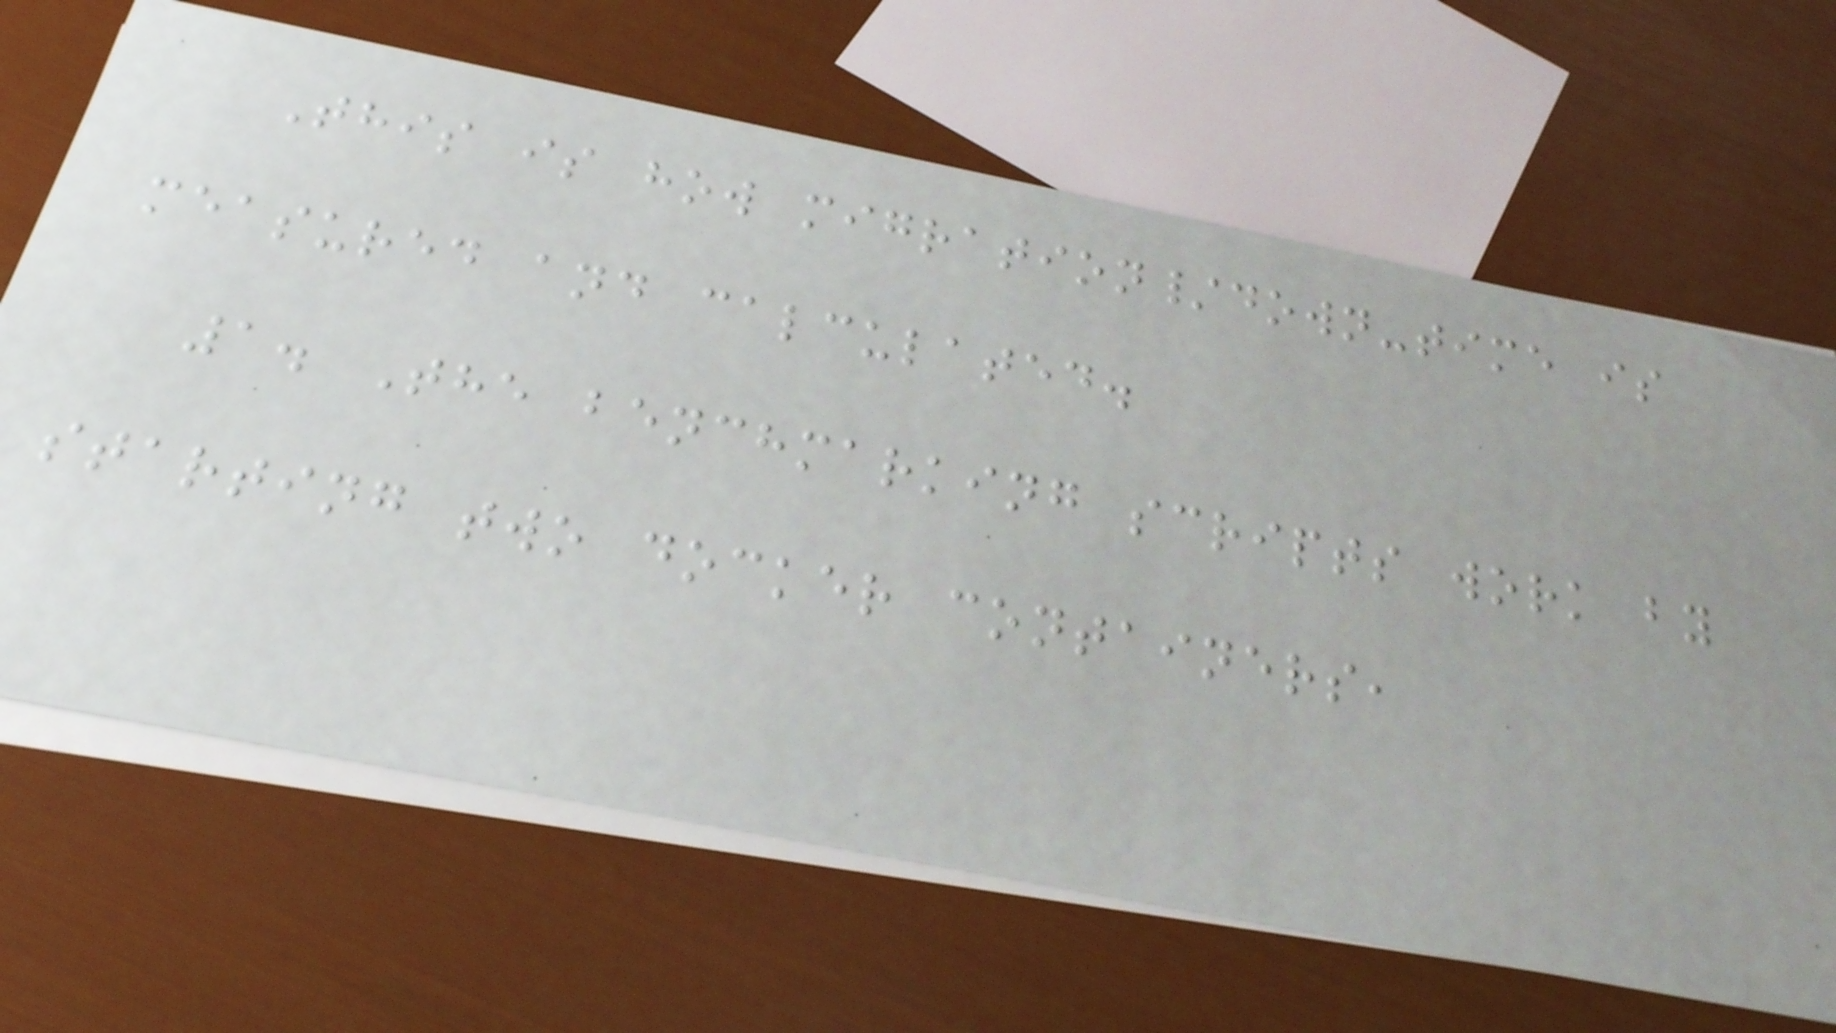This is how migration/down-time is
measured and calculated.
1. The benchmarking scripts work by
starting two docker containers,
